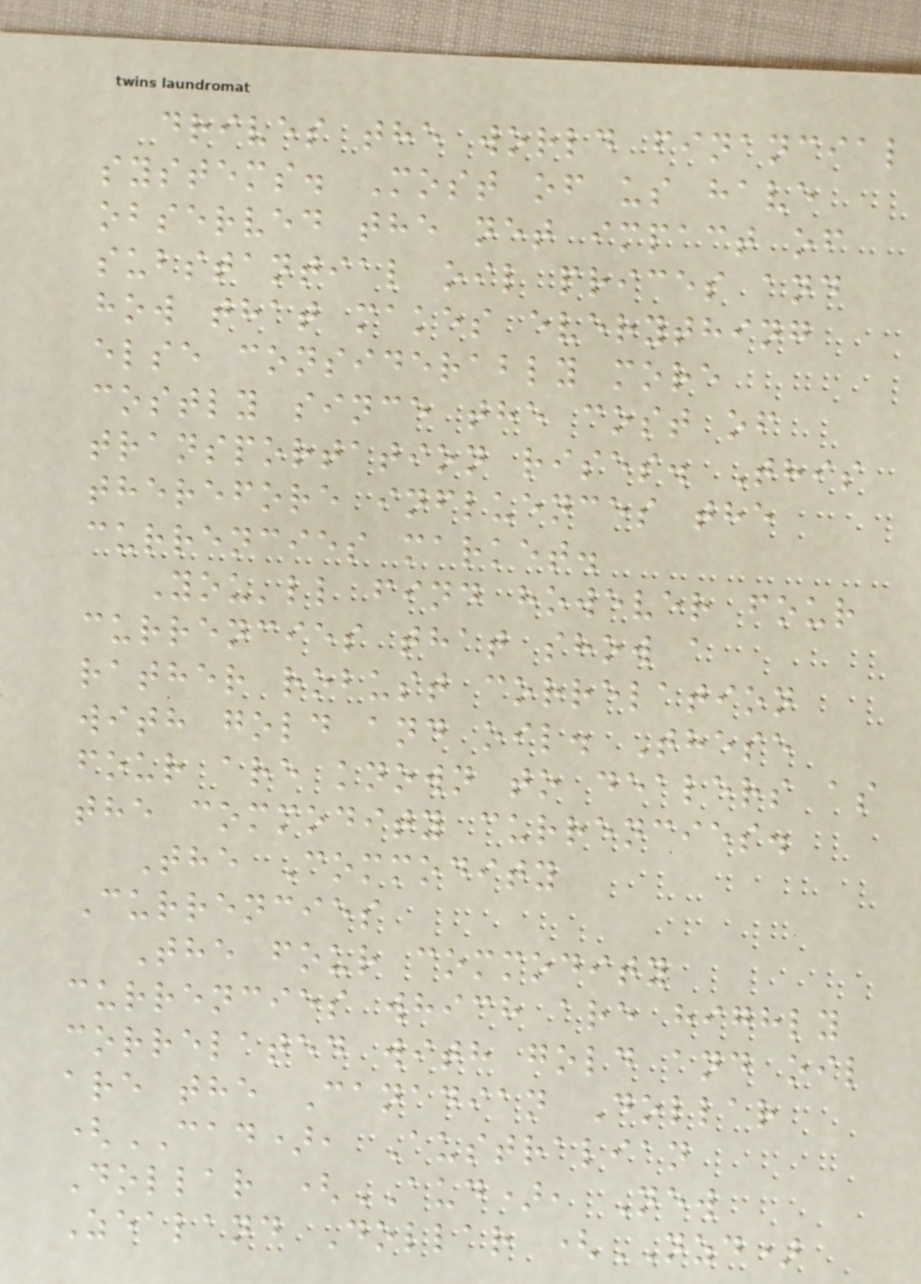drives the world financial
systems. Most of us have
observed the net impact of
substantial oil prices and
how that makes everything
else considerably more
costly since the cost of
transportation rises. This
therefore influences the
currencies market.
You'll find however four
currencies that show a
rather robust correlation
with gold and oil. These
four are known to dealers as
the commodity currencies.
The Commodity
Currencies
The four commodity
currencies which are highly
correlated with gold and oil
are the Canadian Dollar
(CAD), Australian
Dollar (AUD), New
Zealand Dollar (NZD)
